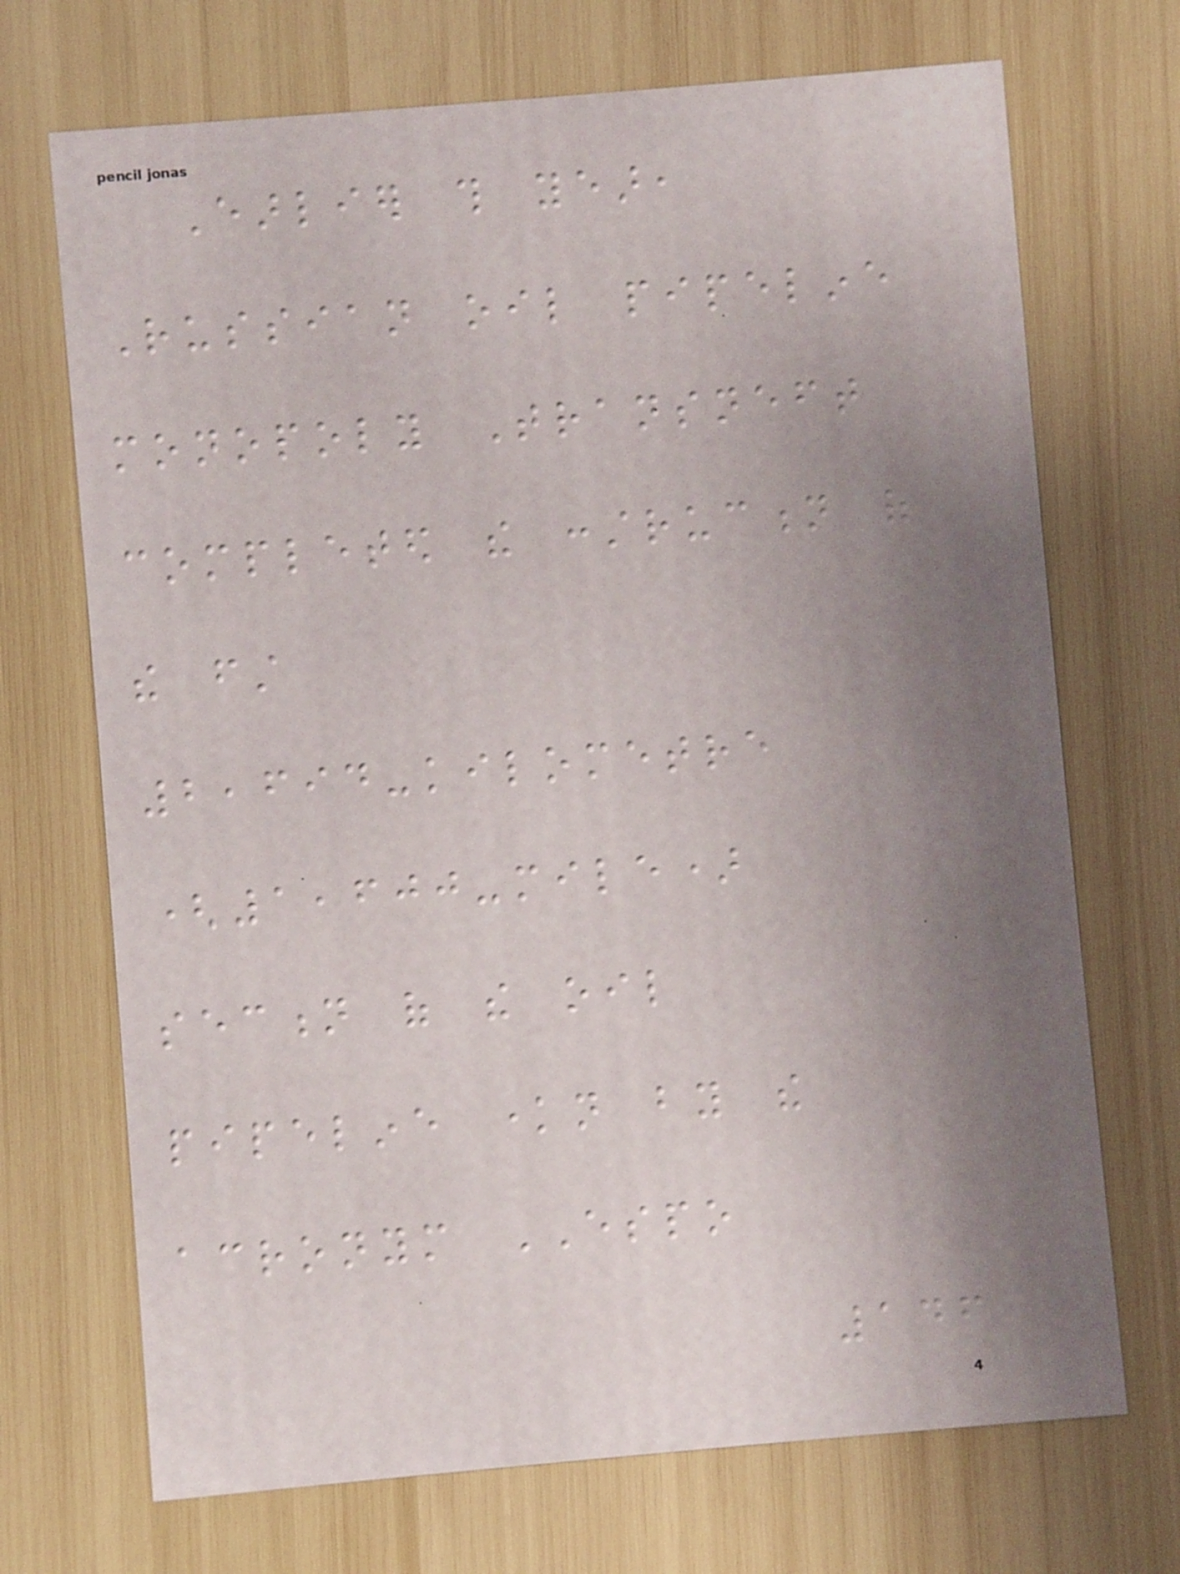Earlier this year,
Russian oil pipeline
monopoly Transneft
completed the construction of
the first
2,694-kilometre
(1,600-mile)
section of the oil
pipeline known by the
acronym ESPO
146
